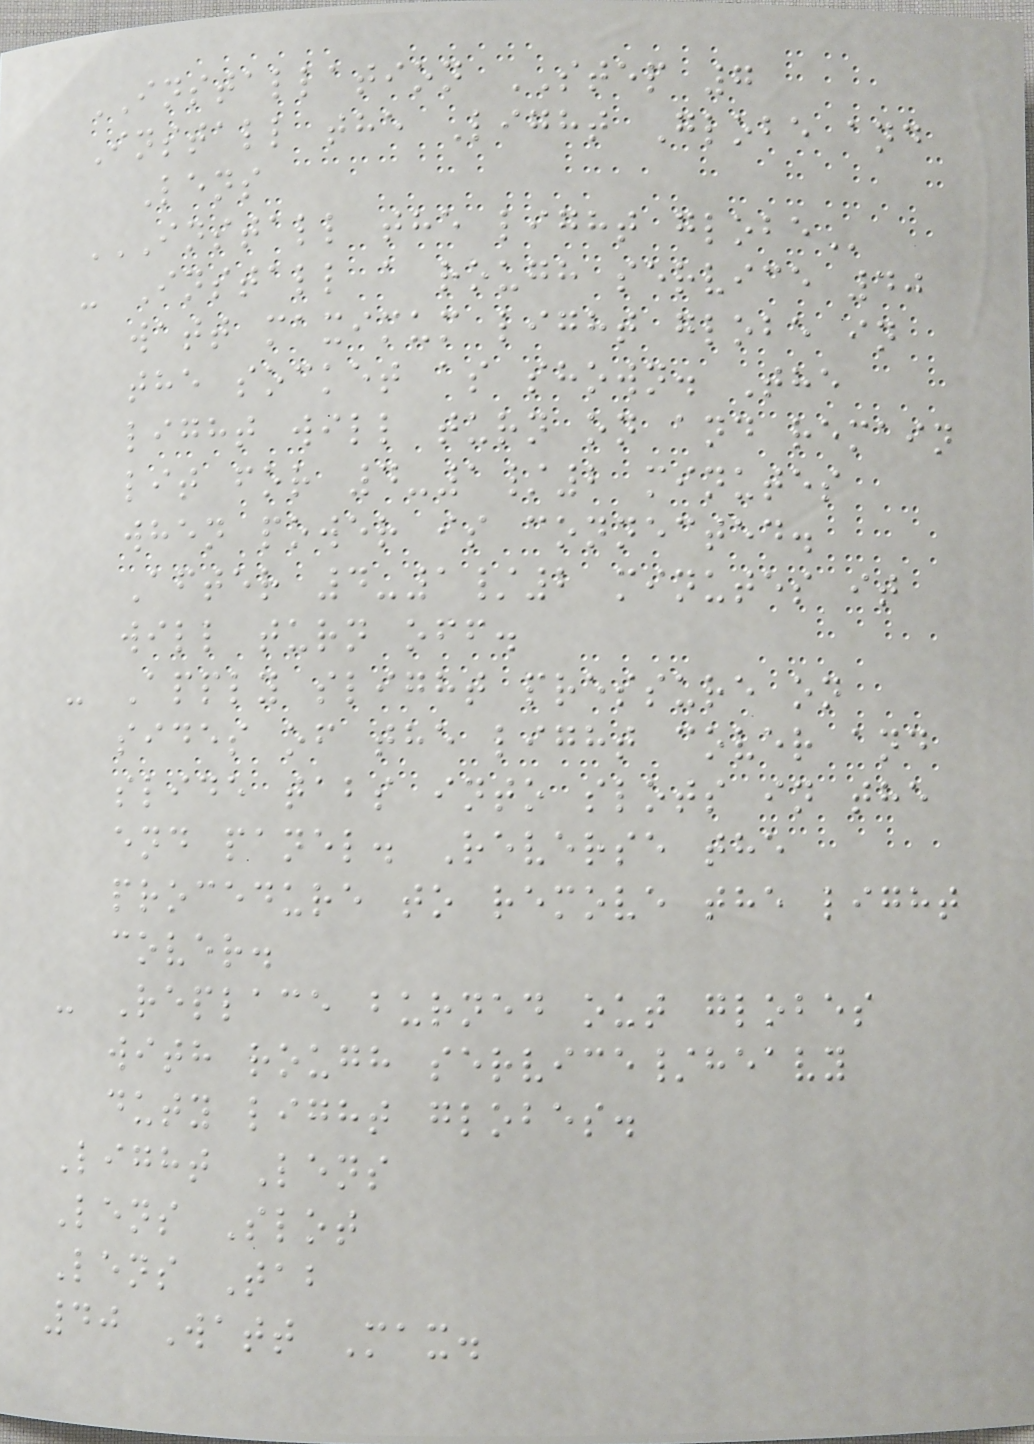INSTALLATION STEP 7
Install the Light Globe and
Lens
INSTALL THE LIGHT GLOBE
- Install a rough service 40
watt maximum light globe in
the socket as shown. The
light will turn on and remain
lit for 4-1/2 minutes
when power is connected.
After 4-1/2 minutes it
will turn off.
- Apply slight pressure on
sides of the light cover and
slide tabs into slots in the
end panel. Reverse the
procedure to remove the light
cover.
- Replace burned out globes
with rough service/heavy
duty light globes.
Light Lens
Lens Slot
Lens Tab
40 Watt Max.
